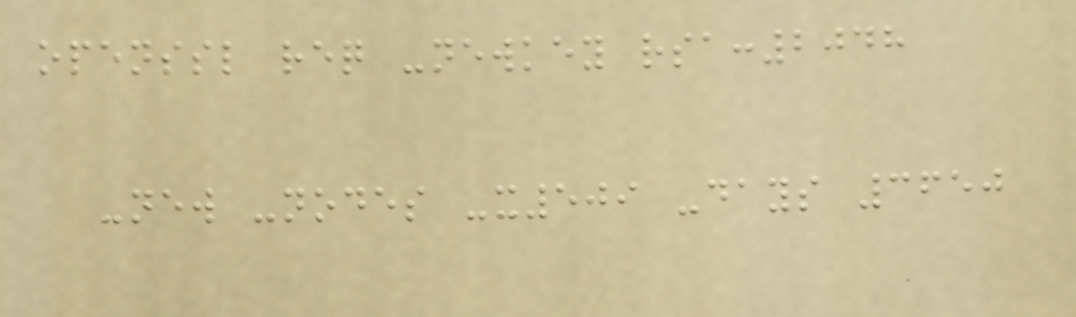openssl req -newkey rsa:2048
-new -nodes -x509 -days 3650
